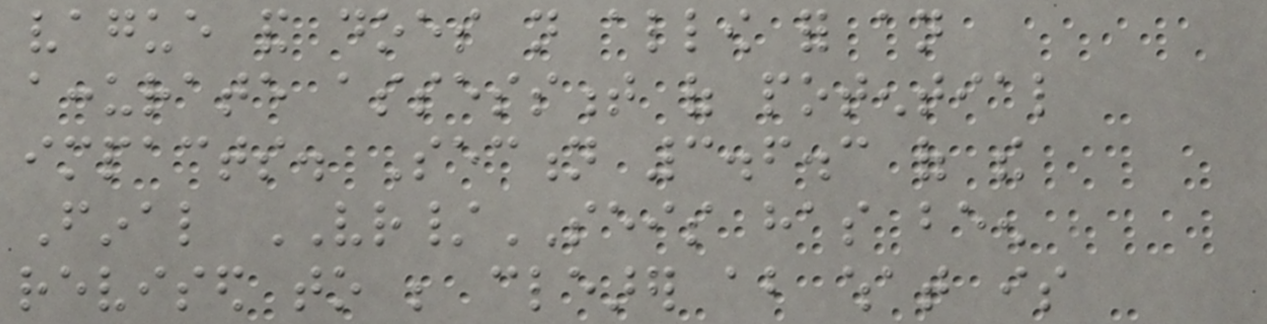vague and does not allow for an
accurate assessment of potential
impacts. Section 3.6.3 of the
Final VR/SEIS has been
revised to be clearer about what is
